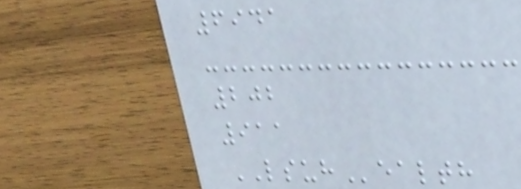6941
202
911
LSUHealth
